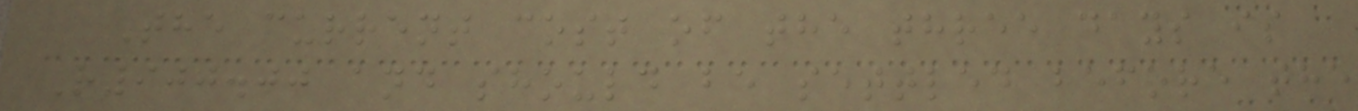The current cost of the three days is
R900.00 and should be settled before the
